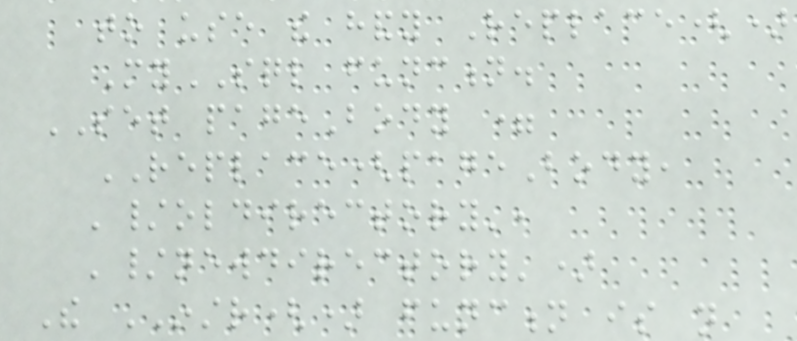to use the handy Replace()
MySQL function.
SET pageBody =
REPLACE(pageBody,
'/oldirectory',
'/newdirectory')
The INSTR() function is not
